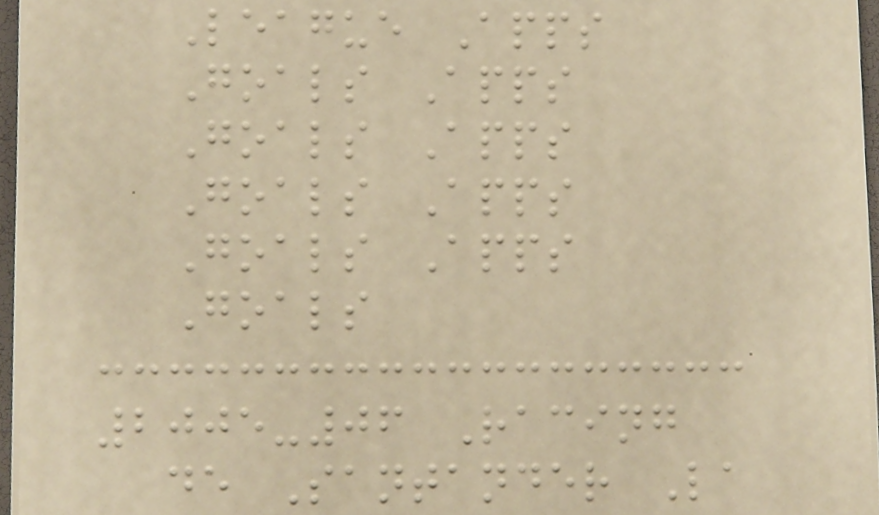League Apps
Goals Apps
Goals Apps
Goals Apps
Goals Apps
Goals
2005-06 Racing
de Santander La
